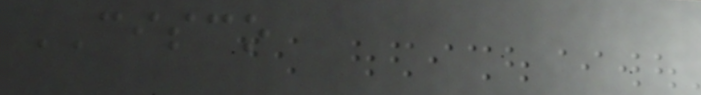CISCO
